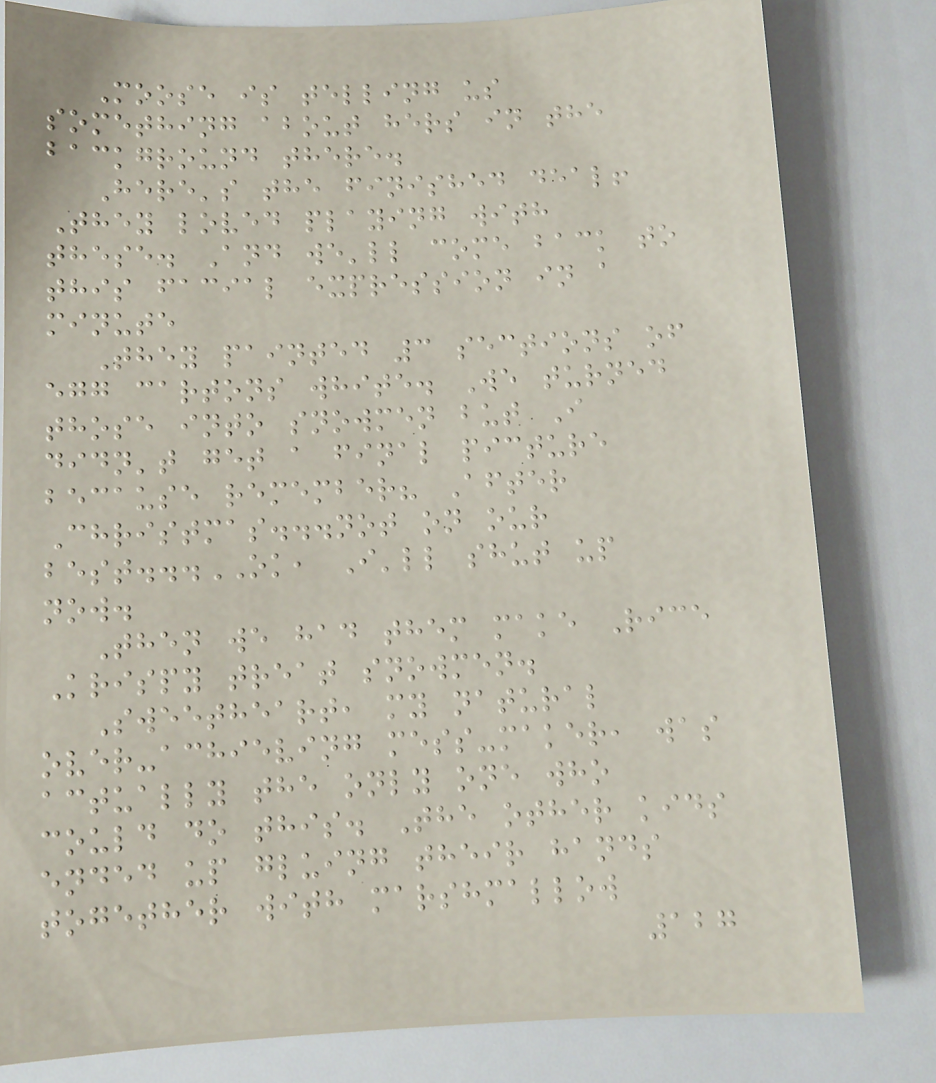Moose is telling us
something about hers in the
background there.
Here's the finished deal!
They loved playing with
these. And we'll come back to
this facial expression in a
minute
They painted 3 sections of
egg cartons white. We turned
those into snowmen but I
didn't get a final picture
because remember? After
Christmas...not on our
best...OK, I'll shut up
now.
Then we had them make Rice
Krispy treat snowmen.
Sweetheart, my natural
over-achieving mess-maker, was
actually the only one who
could do this. The other kids
ended up gluing their hands
together with marshmallow
127
